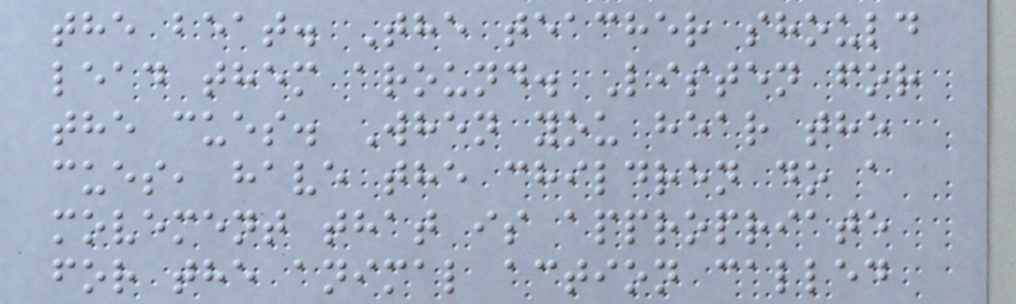the beat. The teacher should
lead them around. Listen for
the cues. When you hear the
cues, have the children do a
movement that is appropriate
for the animal action called
